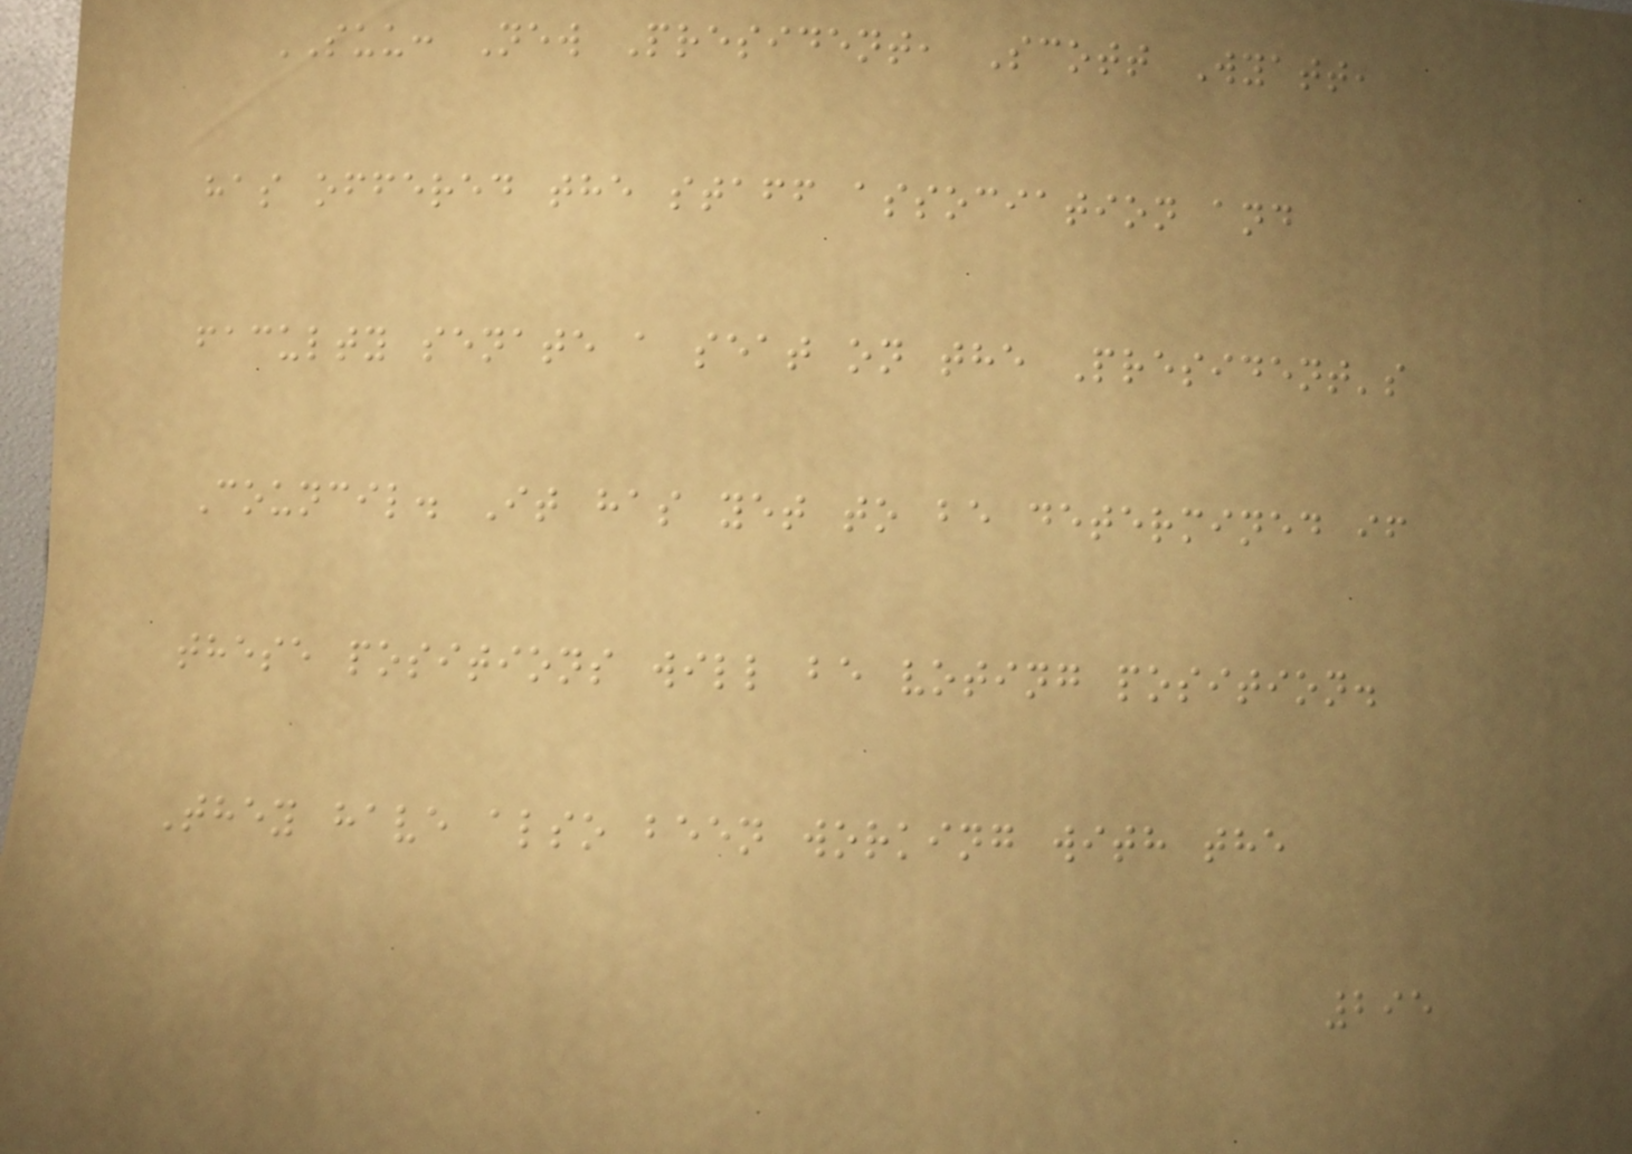SUU: New President, Scott Wyatt,
has offered the staff association and
faculty senate a seat on the President's
Council. It has yet to be determined if
these positions will be voting position.
They have also been working with the
295
